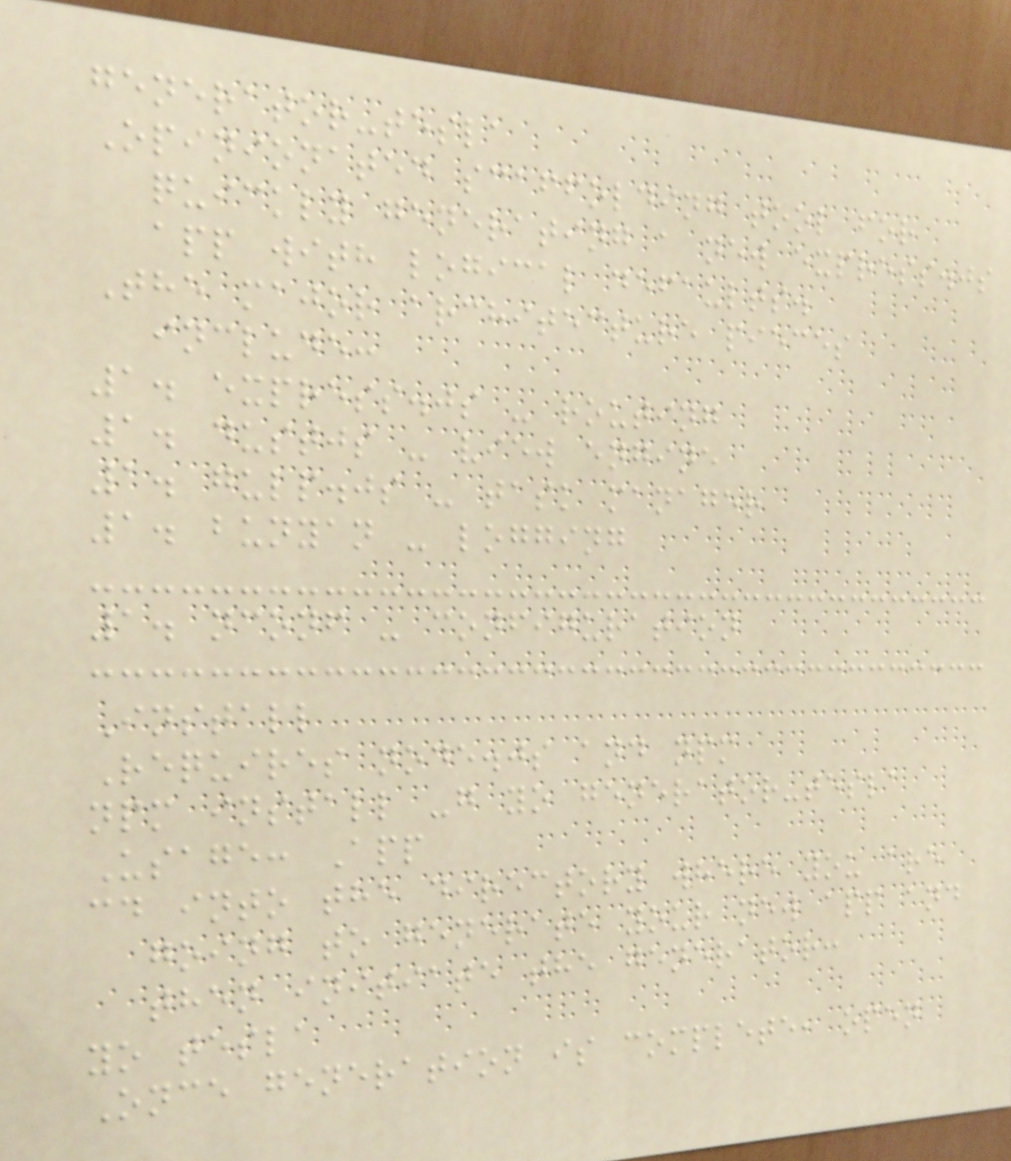generator-tesla
Opinionated scaffolding tool for
quickly generating a new express.js
app with logical defaults.
The major architecture pieces
include:
1. express.js - routing
1. dustjs - view engine
1. gulp.js - task manager
1. bunyan - logging
1. nconf - configuration
Install
Requires node.js and npm
npm install -g yo generator-tesla
Usage: App
cd into the directory where you are
going to generate your new app and
then initiate the generator:
yo tesla
Once generation is complete, open
